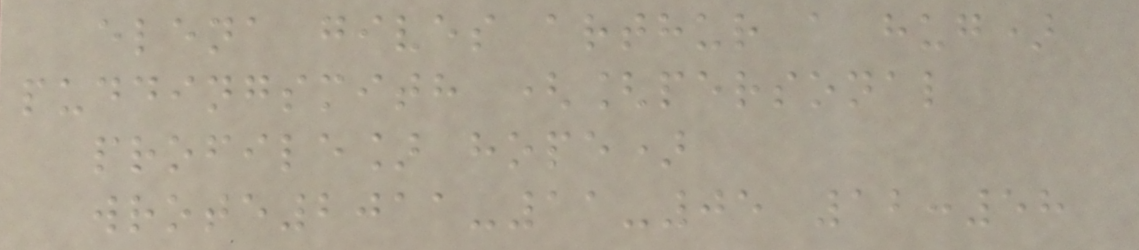elena gives arthur a hug)
puddingsmith ([personal
profile] hope)
wrote2011-11-05 12:58
